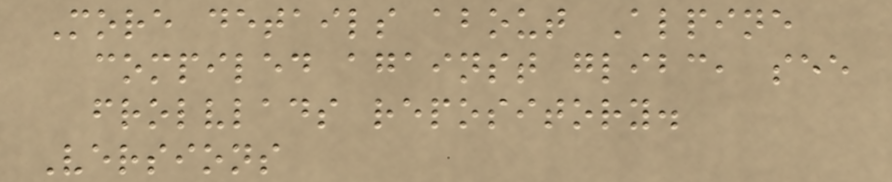More details about Alpine
compiled against glibc, see
frolvlads repository.
Versions
